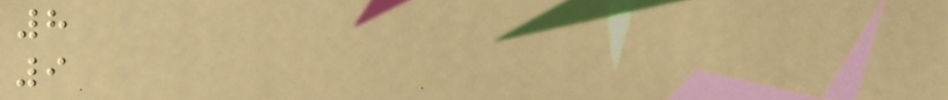8
9
